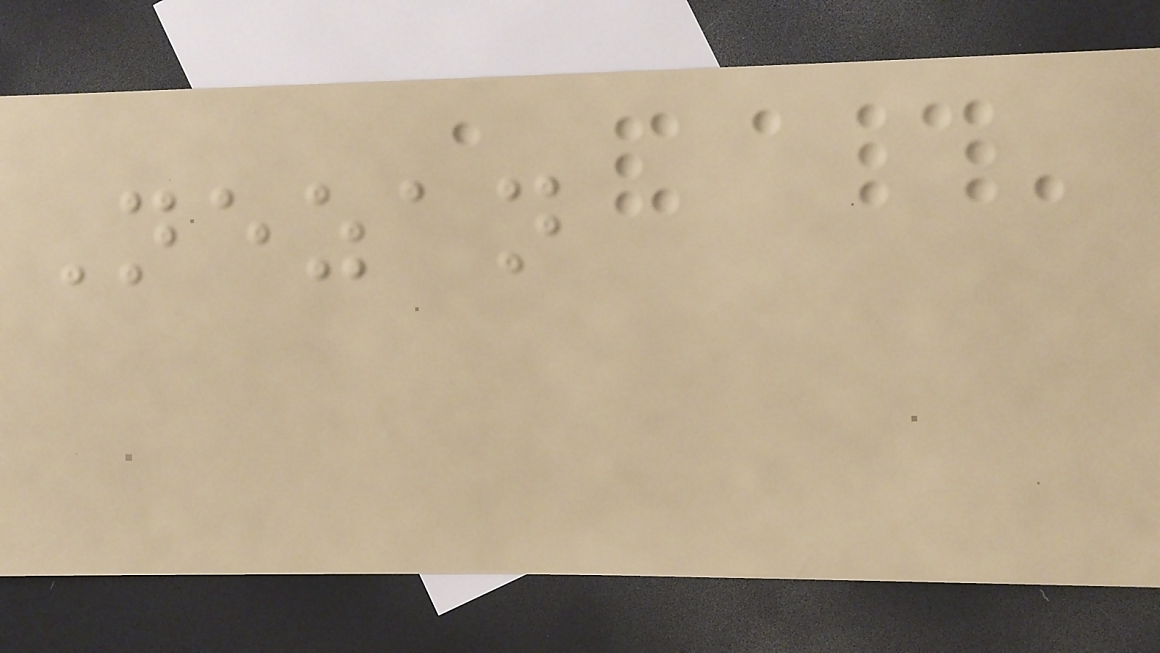Nezan
